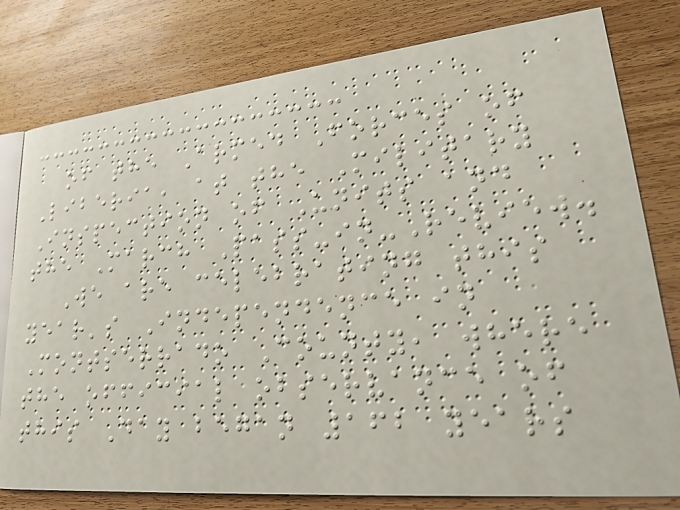of the Armed Forces of
Liberia, at the Military
Inspection of Units and
the March Pass-in-Review.
We are celebrating this
year's Independence in
Montserrado County, where
the official observance of
this Day began 162 years
